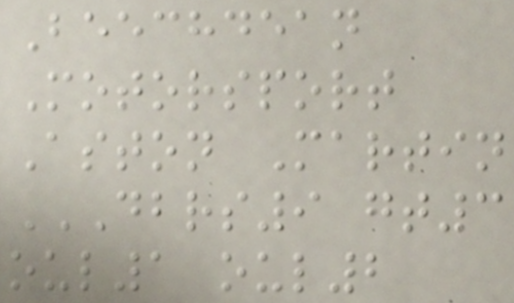Beechdean
Motorsport
Aston Martin
DBRS9 GT3
OUL1 OUL2
